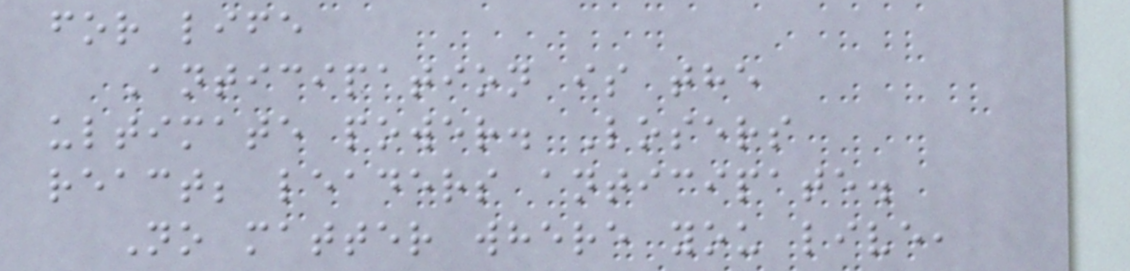for life
Anticipation is the
ultimate power. Losers
react; leaders anticipate.
No matter where you live,
